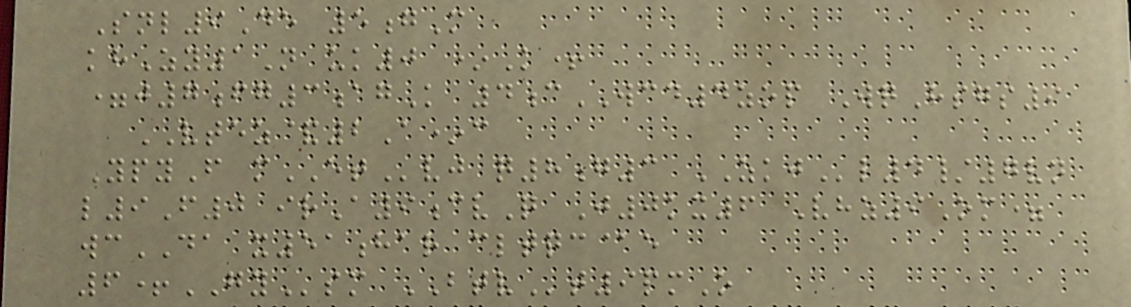Snl9De 5gM
khZy1N uk0 *K+
=j7fg3agK 4cWCD4zop WqHsgs9
VTEZ&2A*c
YpyF mETvj q8g3 ZKJl4/7vn
l9F0 irA9cvQ J0kx6 Vhz9Om=
wcDA x51har cltqc@e
6+GYsm BTVt9pmO
